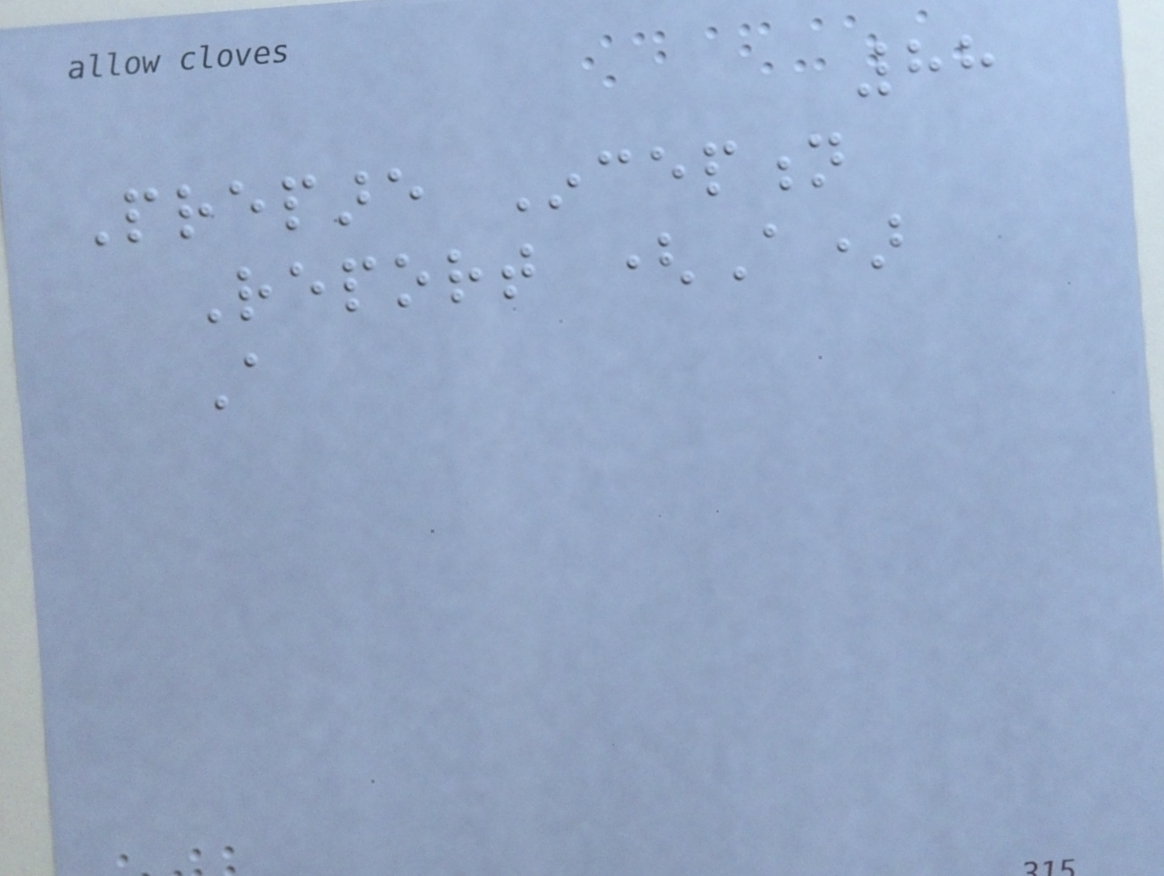88
Prepare Inception
Report (A)
A
